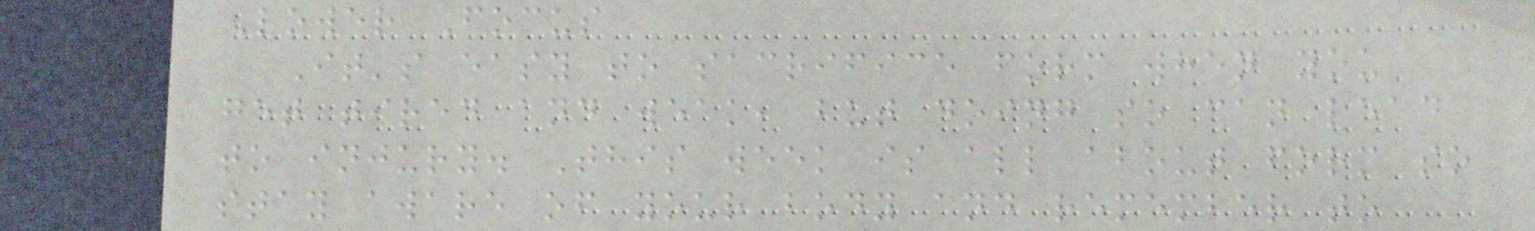Lower Focus
It's easy to sacrifice form when you
get tired and weak, but doing so can lead
to injury. This week is all about form so
stay aware of your body and remember to
